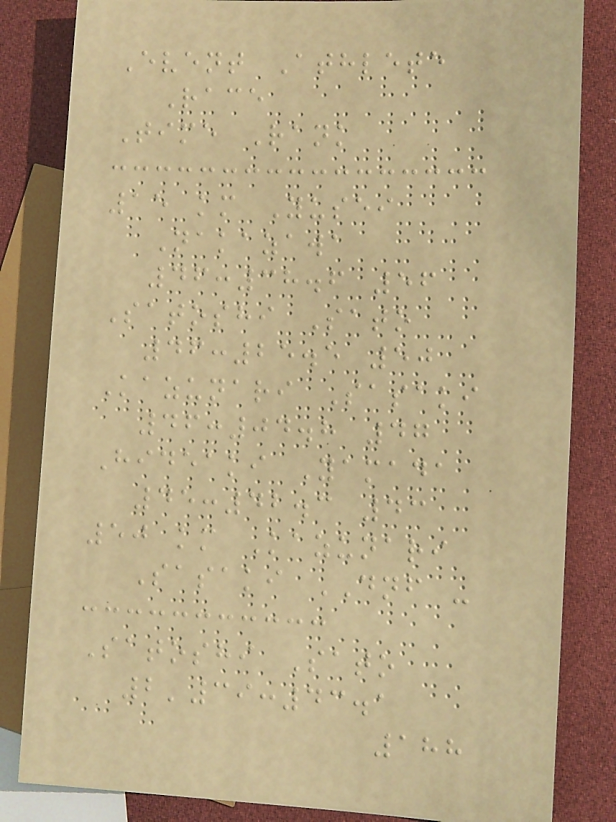Event Athlete
Race
Time Rank
15 km Yusei
Nakazawa
46:38.6 56
Satoshi Sato
46:25.5 50
Kazunari Sasaki
46:04.8 47
Hideaki Yamada
45:42.3 43
50 km Kazunari
Sasaki DNF -
Satoshi Sato
2'39:43.1
188
